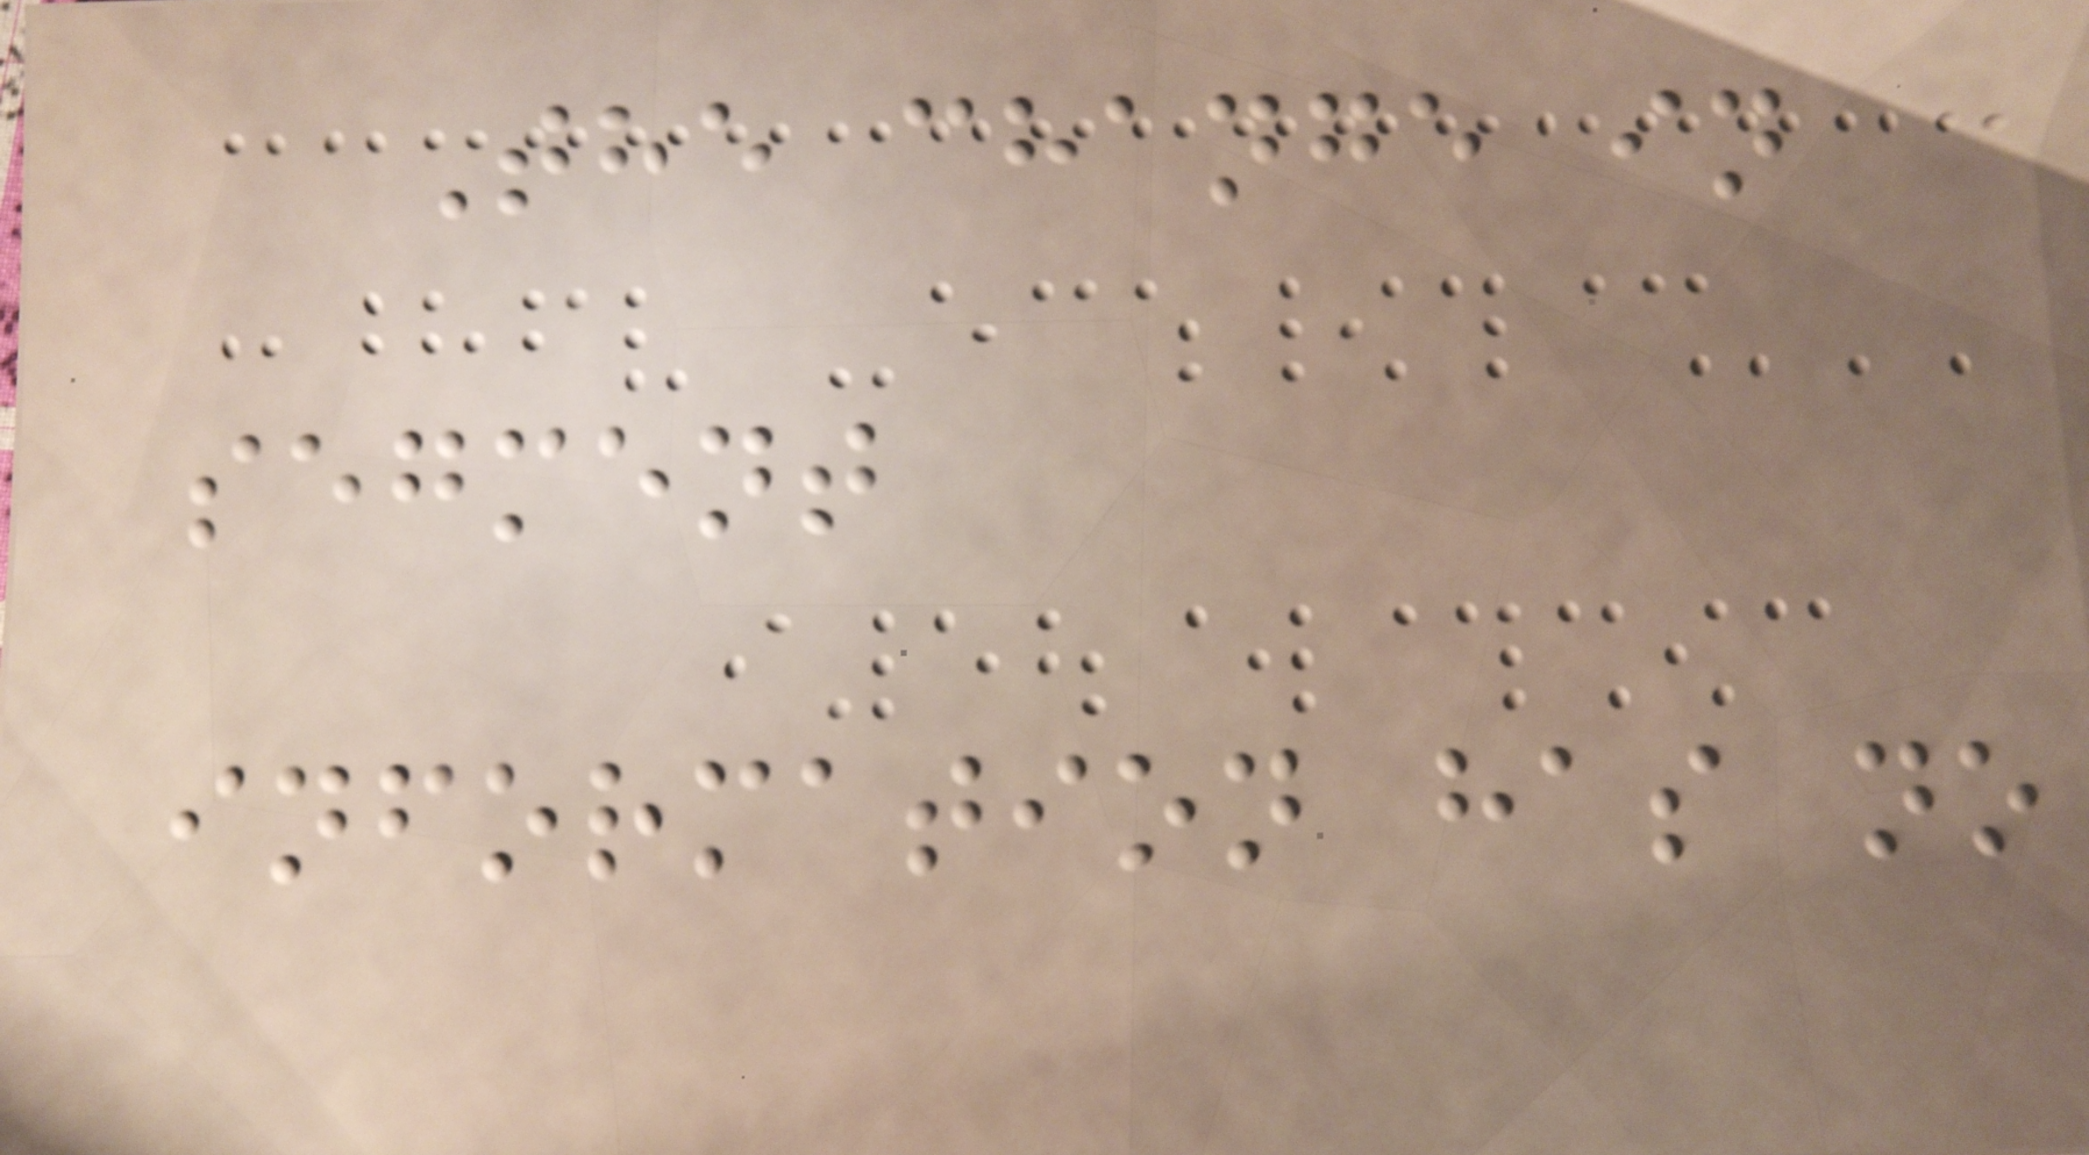The change in
segment
information has no
